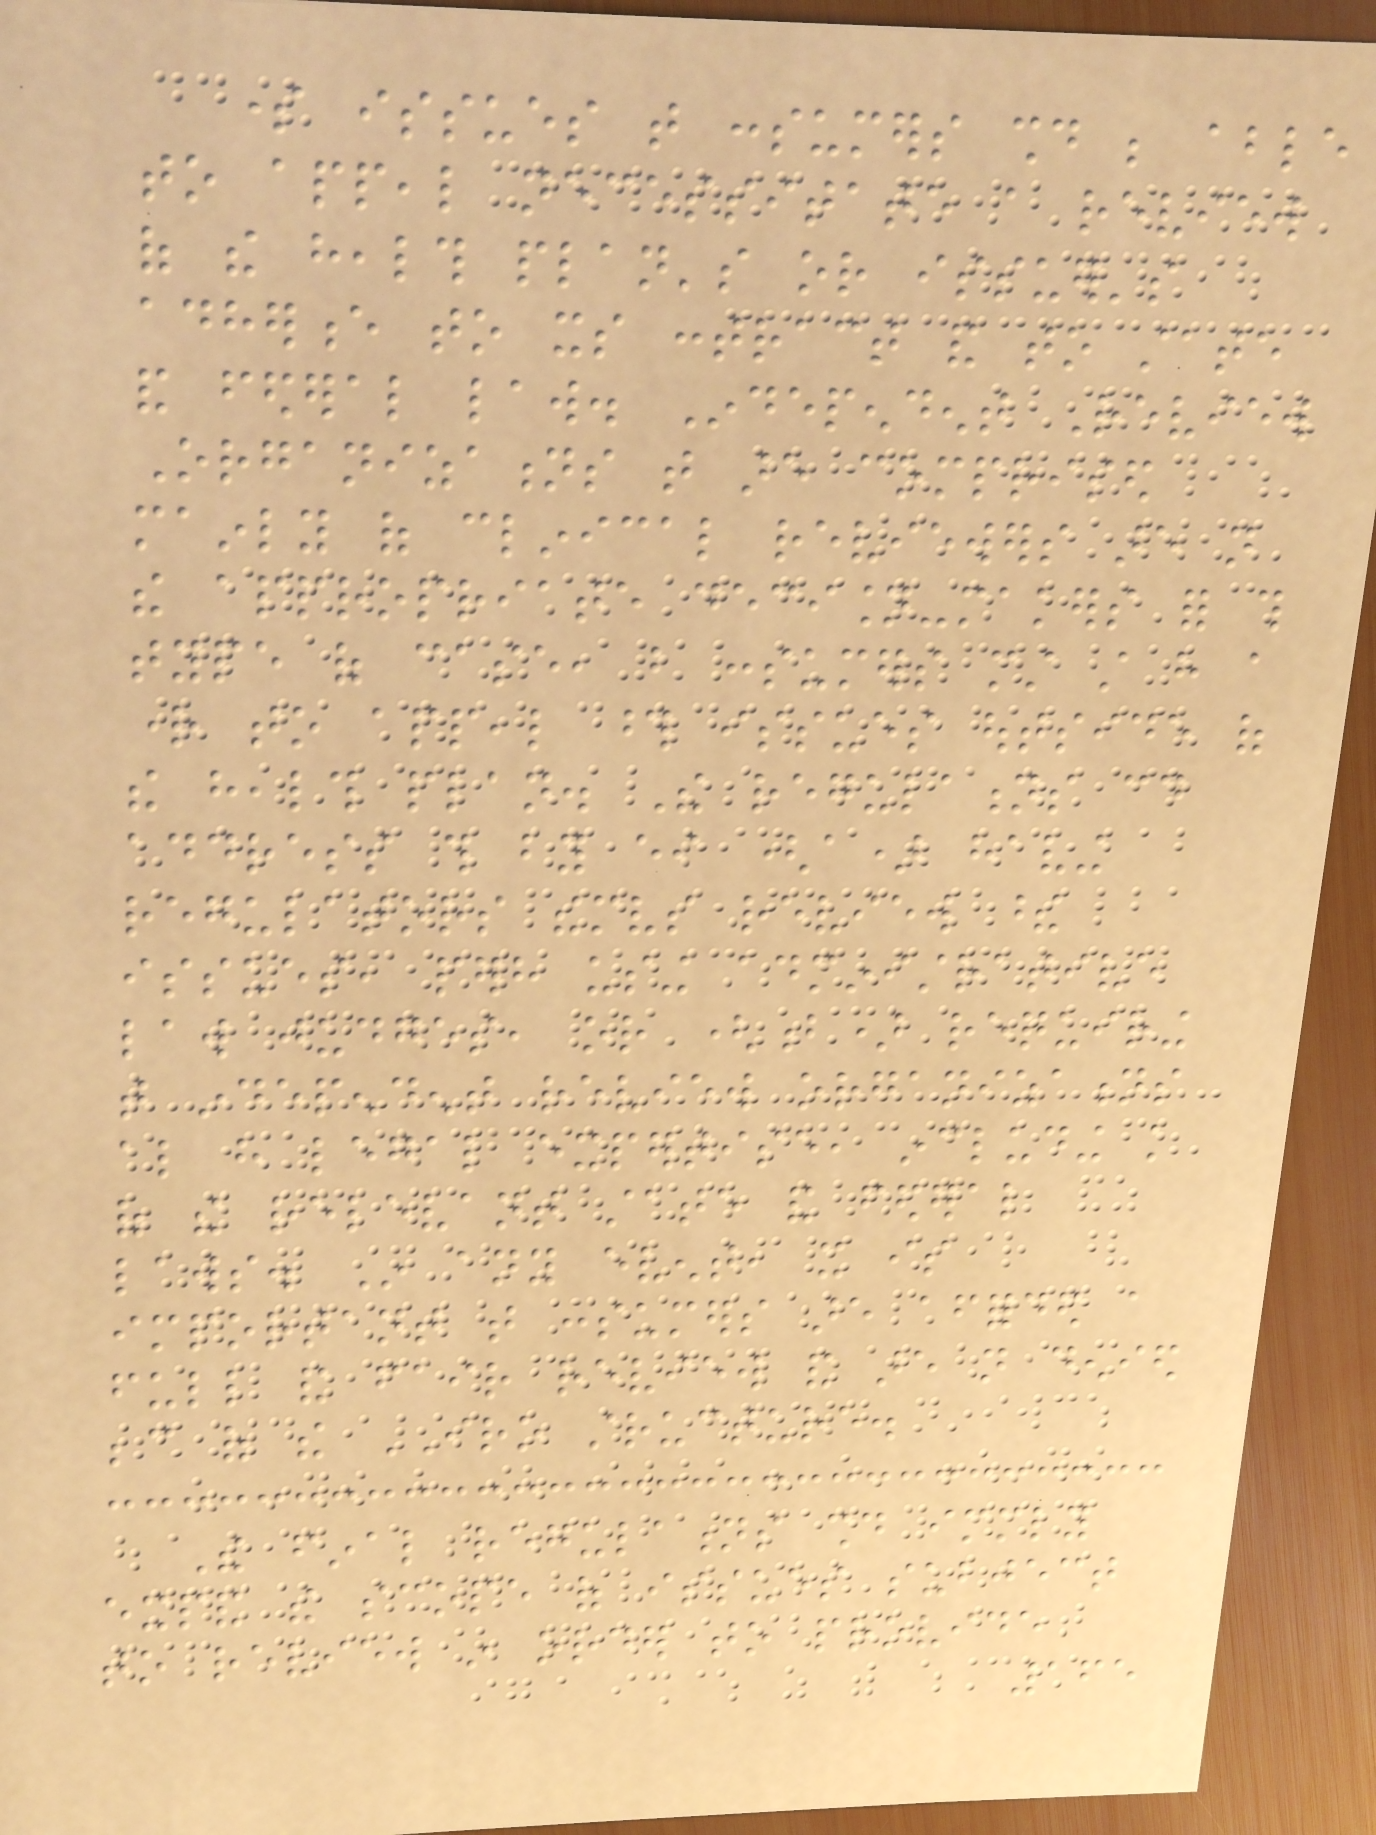some issues that consumers should be able
to appeal necessitate a review
of the health plan's or issuer's
adherence to its contract and to state
and federal law. Independent Review
Organizations that are comprised
mainly of clinical reviewers are not
the appropriate decision-makers for this
type of case, but consumers must still have a
right to appeal those issues outside of
the health plan. The regulations could
address this by either (a) having
regulators themselves review these
issues, perhaps using administrative
law judges, or (b) requiring
that independent review organizations
also have legal expertise, including knowledge
of the relevant state and federal
laws. In any event, it is
important that consumers are afforded a
full and fair review and are not denied
because of the IRO structure.
The final regulations should immediately
expand the scope of issues subject
to review in order to provide
165
